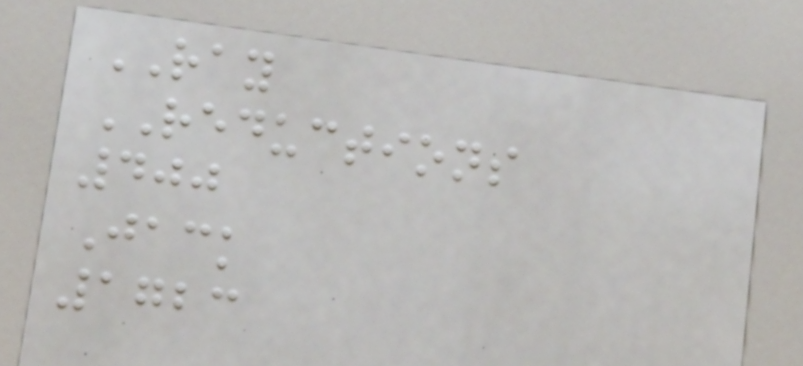RAY
REDUCTIONS
400
Jack
1723
